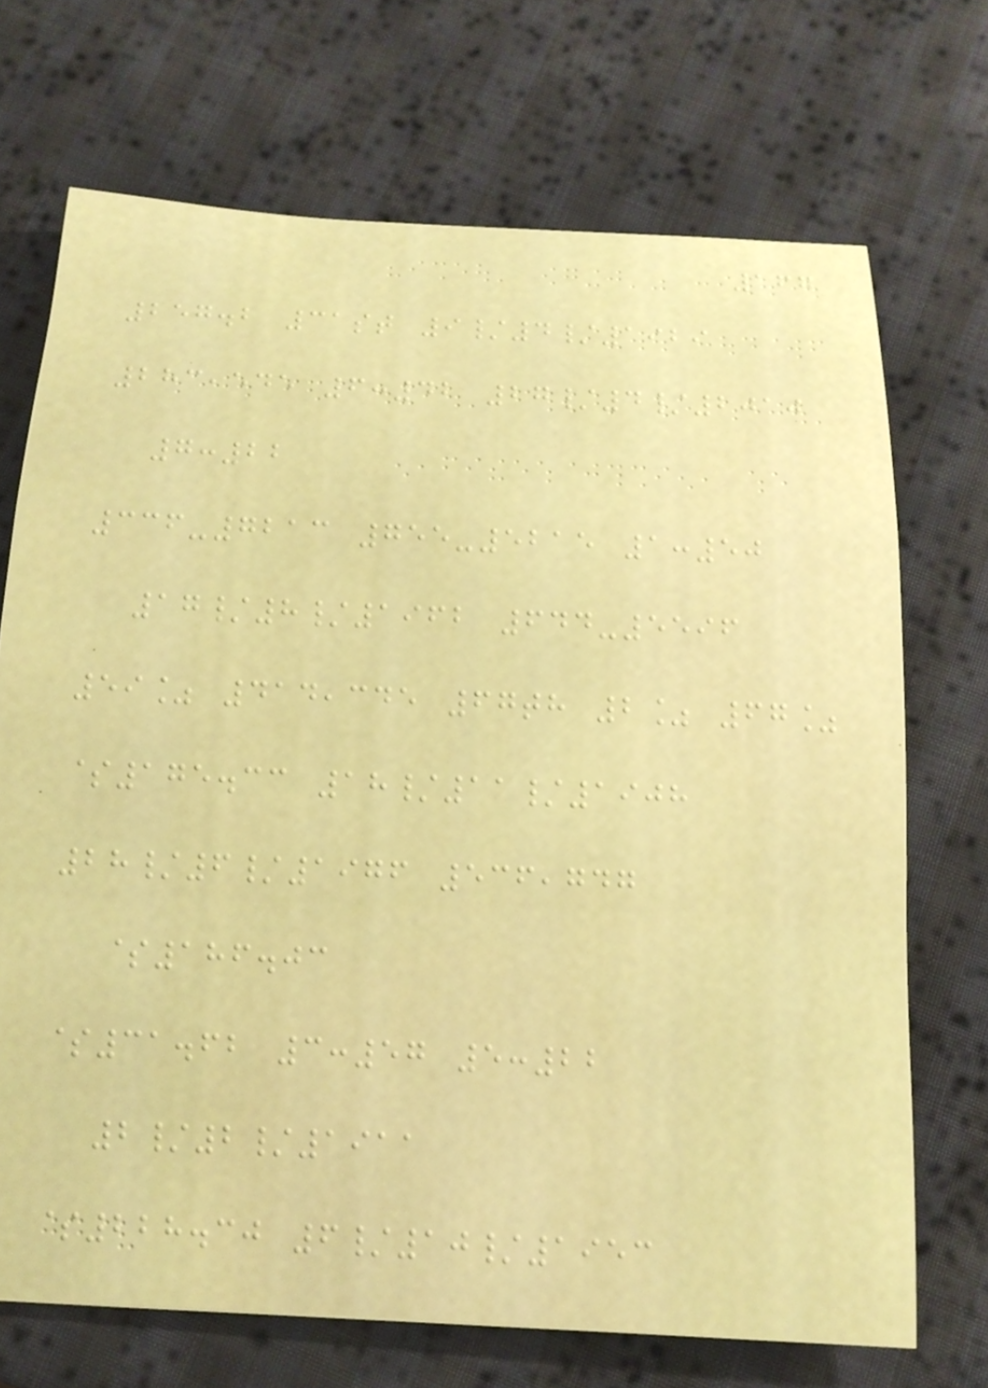167
257.2 31st 9/4/1929
283,545 6:42 27/4/2010
7:22
336-7213 755-5215 1:50
17/8/1962 644-5596
59% 414,345 67th 2% 67%
$175.33 18/11/1908
28/6/1976 536,747
$186.03
$31.62 3:57 5:22
2/2/1911
$228.30 6/10/1953
